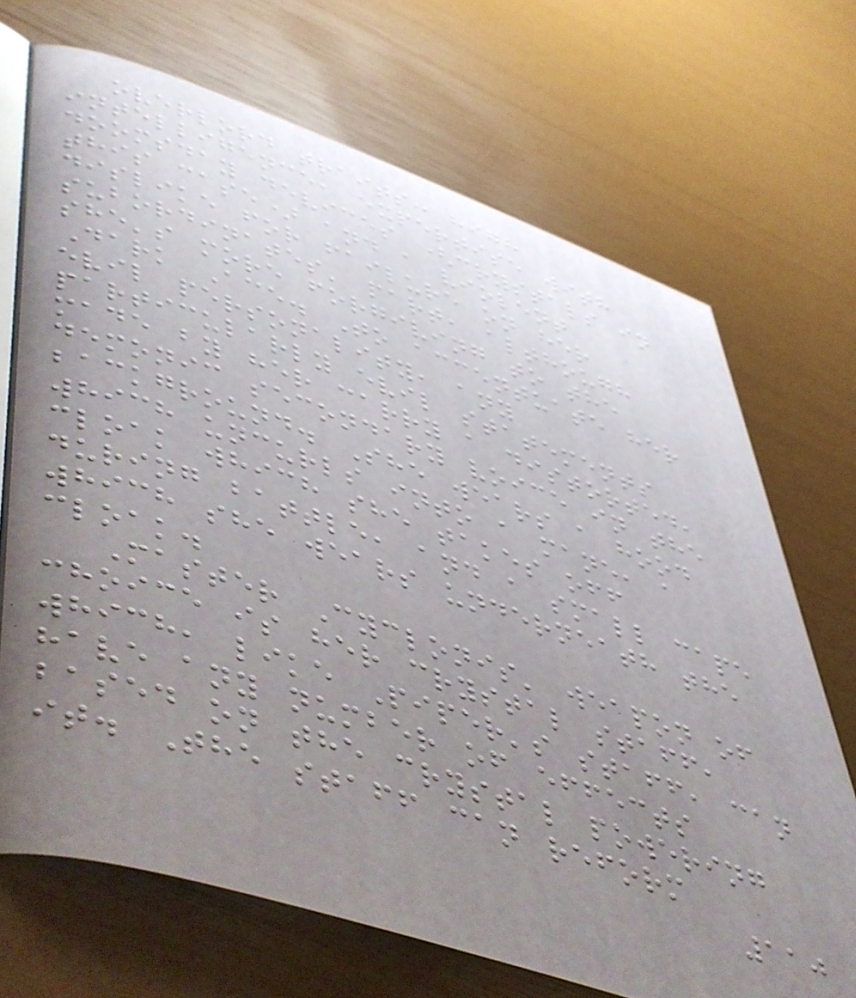overlord traits: high
intelligence, expertise with
doomsday devices (crystals in
this case) and a violent
dislike for failure on her
subordinates' part, although
she's more forgiving to the
Dark Ace. To accentuate her
evil personality, any
particularly evil statements
made by her carry a distorted,
demonic secondary voice in the
background. She wears a hood
which uncurls into a mane, a
cloak which she takes off
during battle, and a small cape
which she wears underneath the
cloak.
Master Cyclonis' weapon of
choice is her crystal staff,
which, like Piper's staff, can
have any number of effects
based on the crystal powering
it. The staff can reform
110
